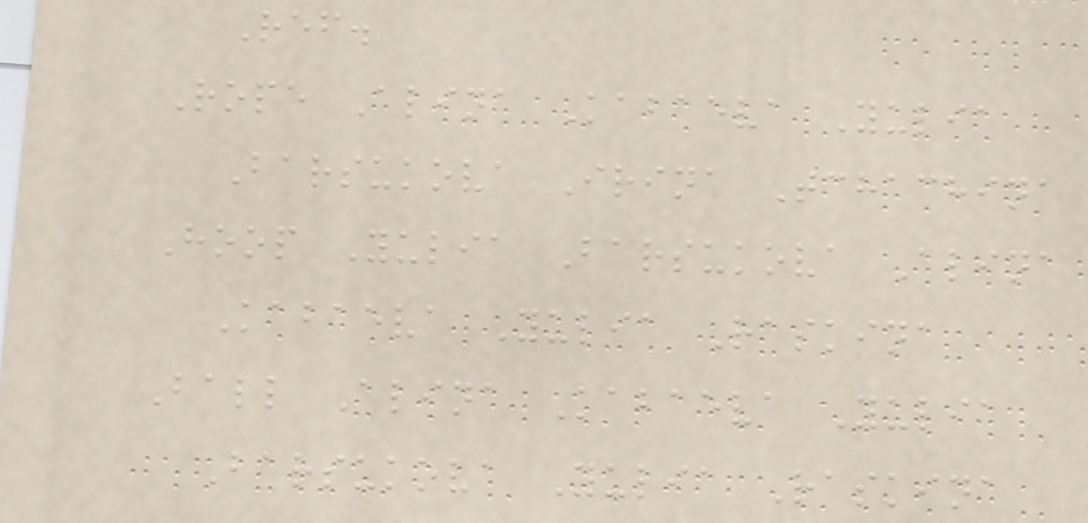Ref.
Rope Alina Kabaeva Yulia
Barsukova Irina Tchachina
Hoop Yulia Barsukova Alina
Kabaeva Yulia Raskina
Ball Alina Kabaeva Yulia
Barsukova Yulia Raskina
